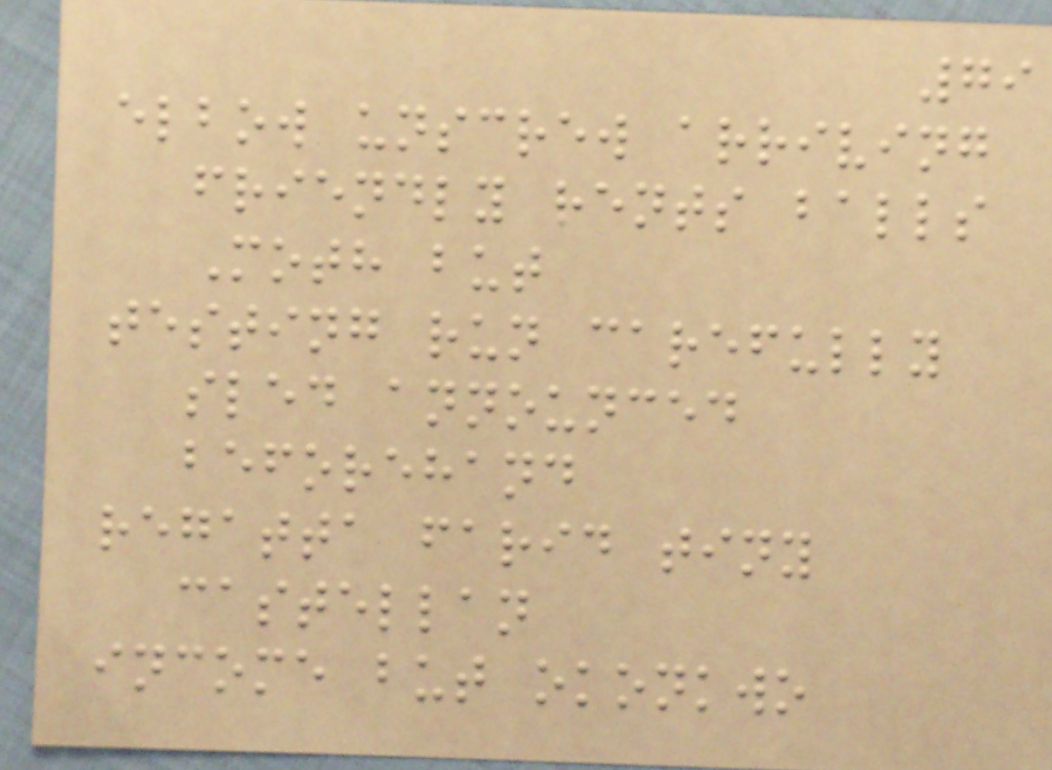79
elbow unscrew arriving
friendly rents balls
Moth but
testing run carefully
sled announced
beforehand
regatta farid tiny
castellan
income but okonkwo
